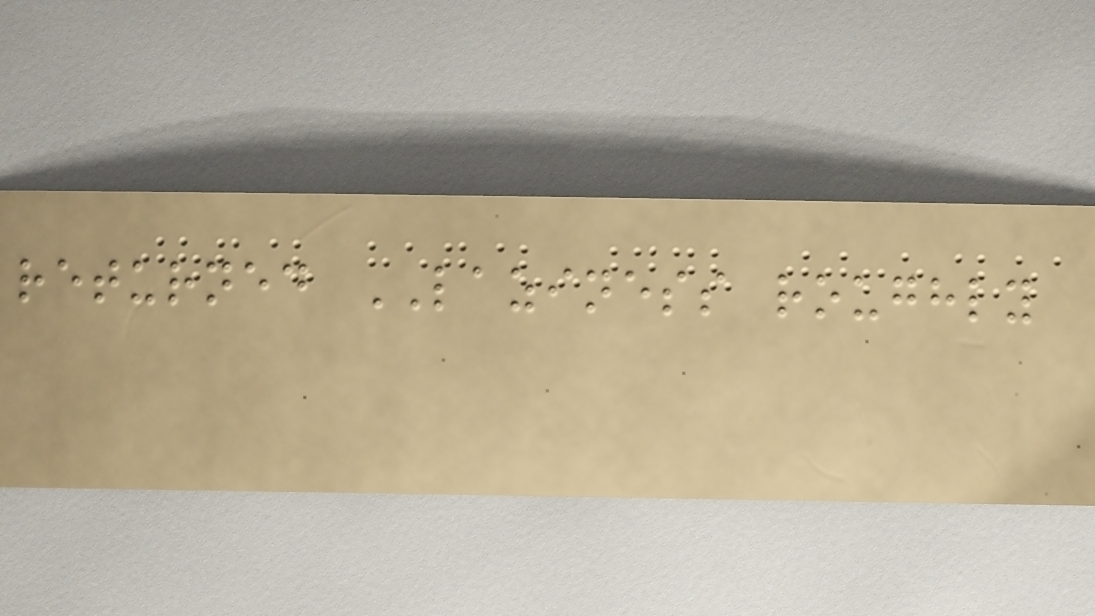returned LAZINESS roughly
